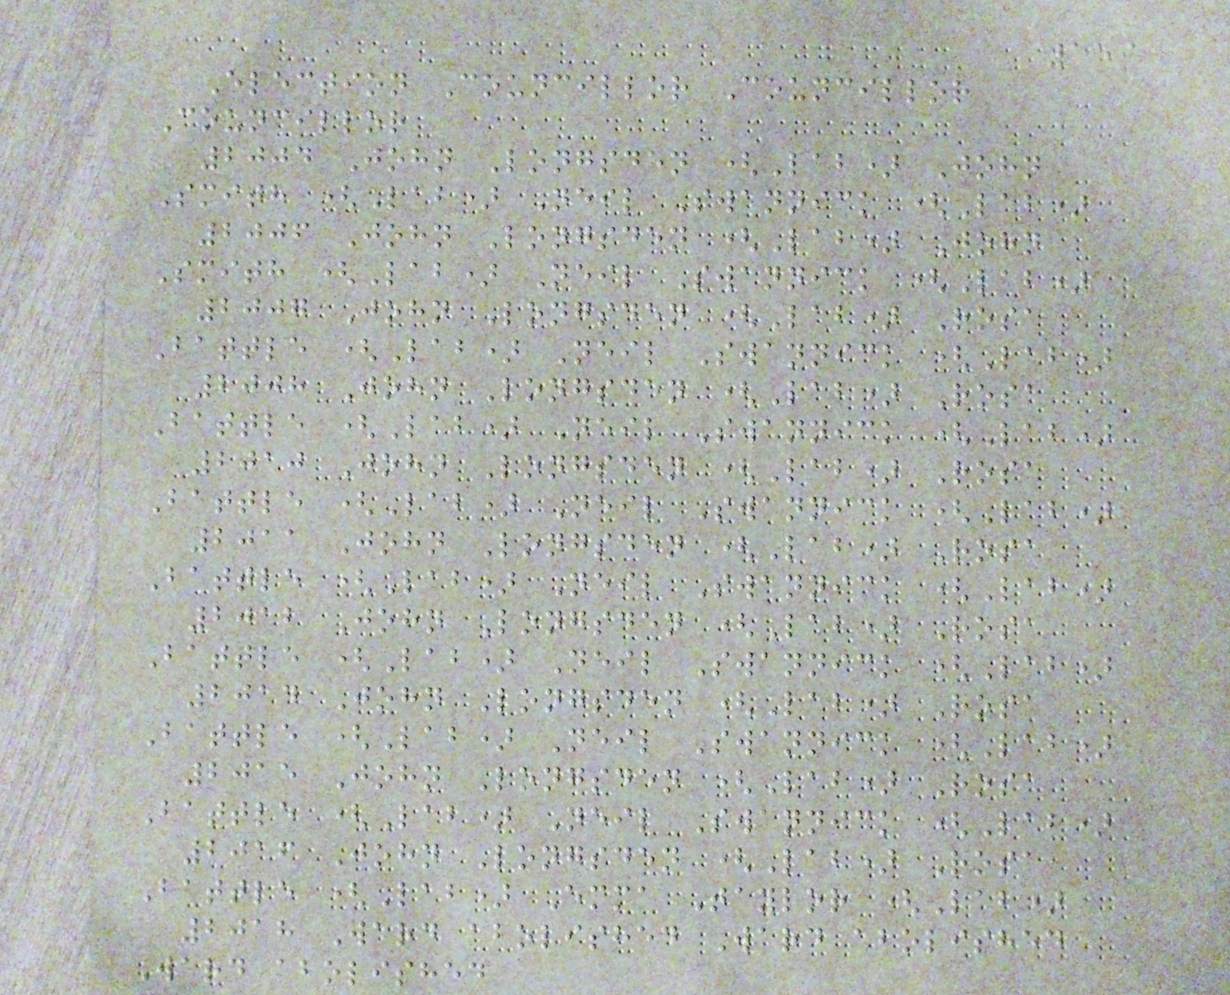159
Election Councillor Councillor
Councillor
2004 John Longsden (Lab) John
Smith (Lab) Neil Swannick (Lab)
2006 John Longsden (Lab) John
Smith (Lab) Neil Swannick (Lab)
2007 John Longsden (Lab) Rosa
Battle (Lab) Neil Swannick (Lab)
2008 John Longsden (Lab) Rosa
Battle (Lab) Neil Swannick (Lab)
2010 John Longsden (Lab) Rosa
Battle (Lab) Neil Swannick (Lab)
2011 John Longsden (Lab) Rosa
Battle (Lab) Neil Swannick (Lab)
2012 John Longsden (Lab) Rosa
Battle (Lab) Neil Swannick (Lab)
2014 John Longsden (Lab) Rosa
Battle (Lab) Neil Swannick (Lab)
2015 John Longsden (Lab) Rosa
Battle (Lab) Neil Swannick (Lab)
2016 John Longsden (Lab) Rosa
Battle (Lab) Emma Taylor (Lab)
2018 Ward abolished Ward abolished
Ward abolished
